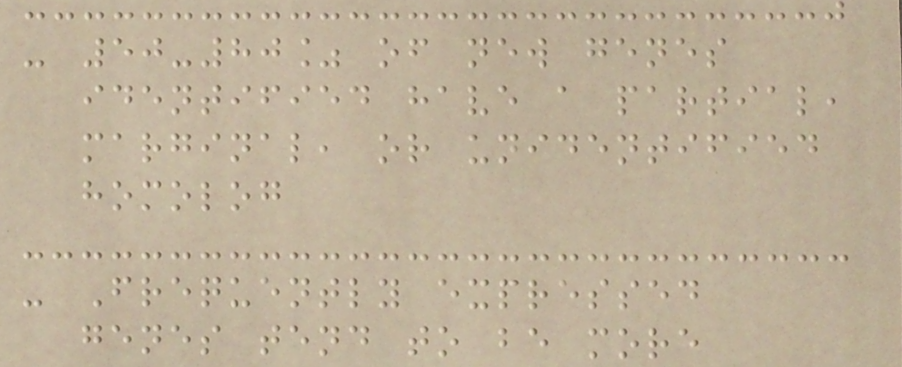- 50-80% of new genes
identified have a partial,
marginal, or unidentified
homolog
- Frequently expressed
genes tend to be more
